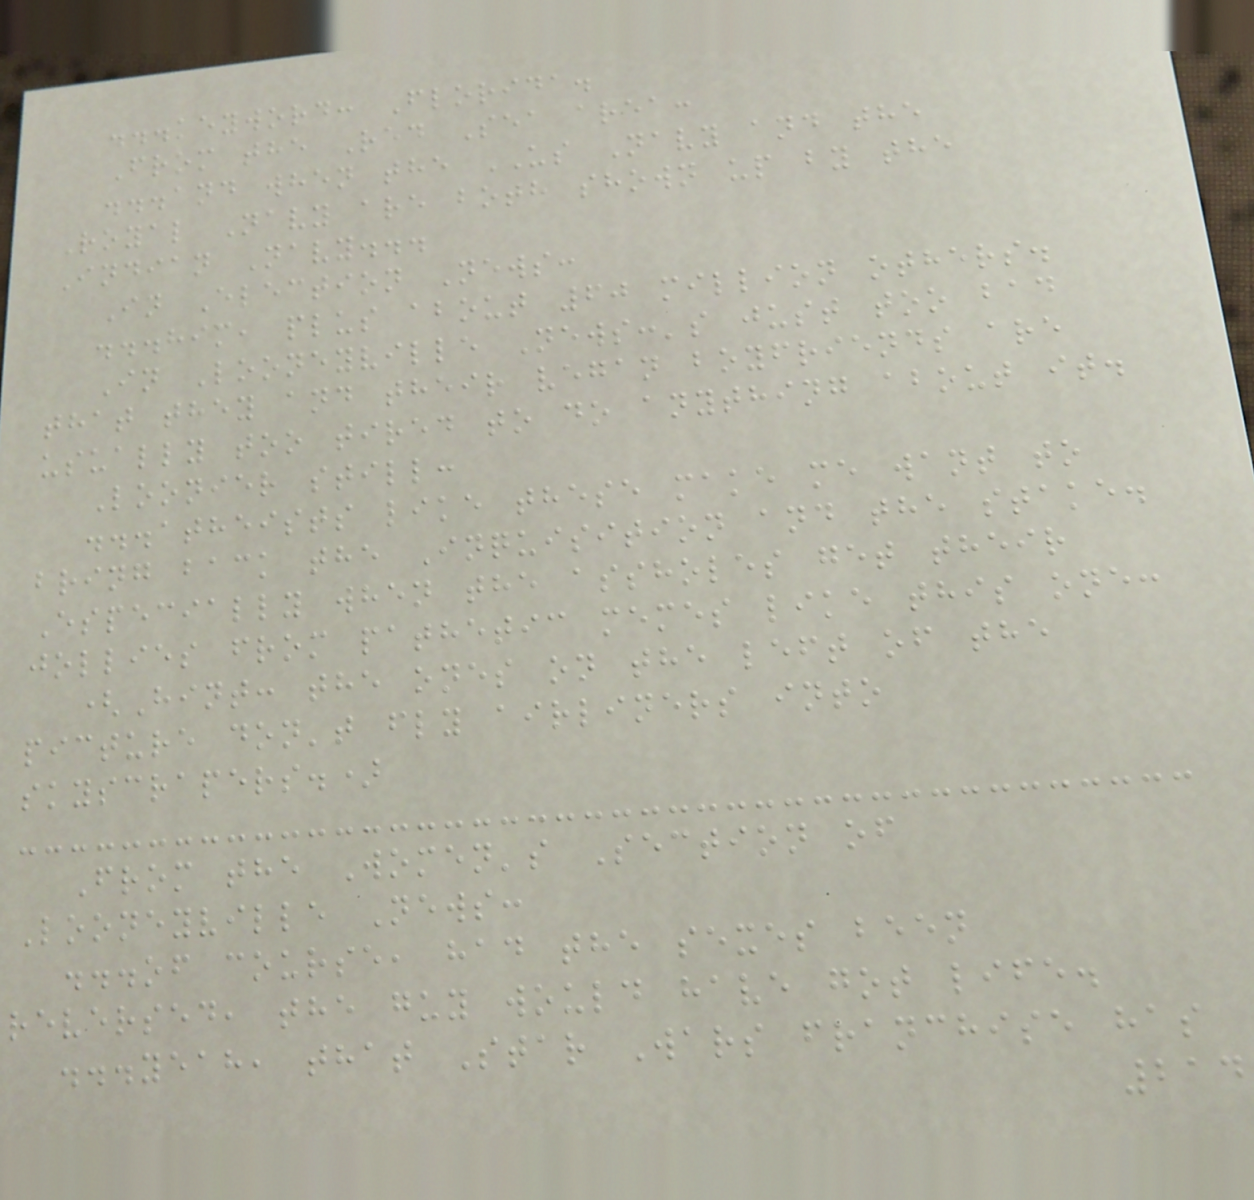...keyword: Florida.
From the Red Sea area:
...and when the US Navy and the
Royal Navy are both shown up by the
Indian Navy...
In Election News:
...him, plus about 60 million others.
In Looneyville News:'s just too bad
that they and their vegan boyfriends are
usually too tired to do anything about it.
Loonier still:
...atheists like these make me want to
bring back the Inquisition and the stake.
Especially when the assholes get their
jollies from pathetic memes like this one:
(Hint: the ones on the left of the
picture don't fly airliners into
skyscrapers.)
From the Women's Section of
Looneyville News:
...of course, had the sexes been
reversed, the guy would have got life.
...yeah, that Star Wars franchise has
214
